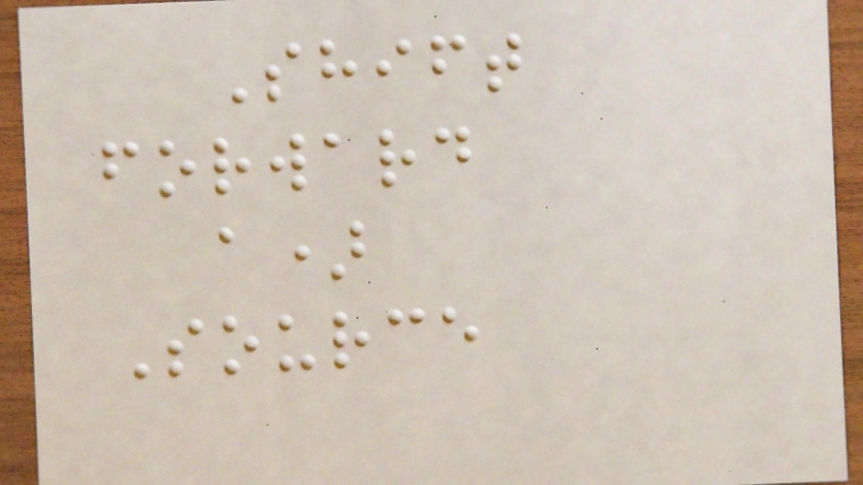Shift
forward
a)
Source
